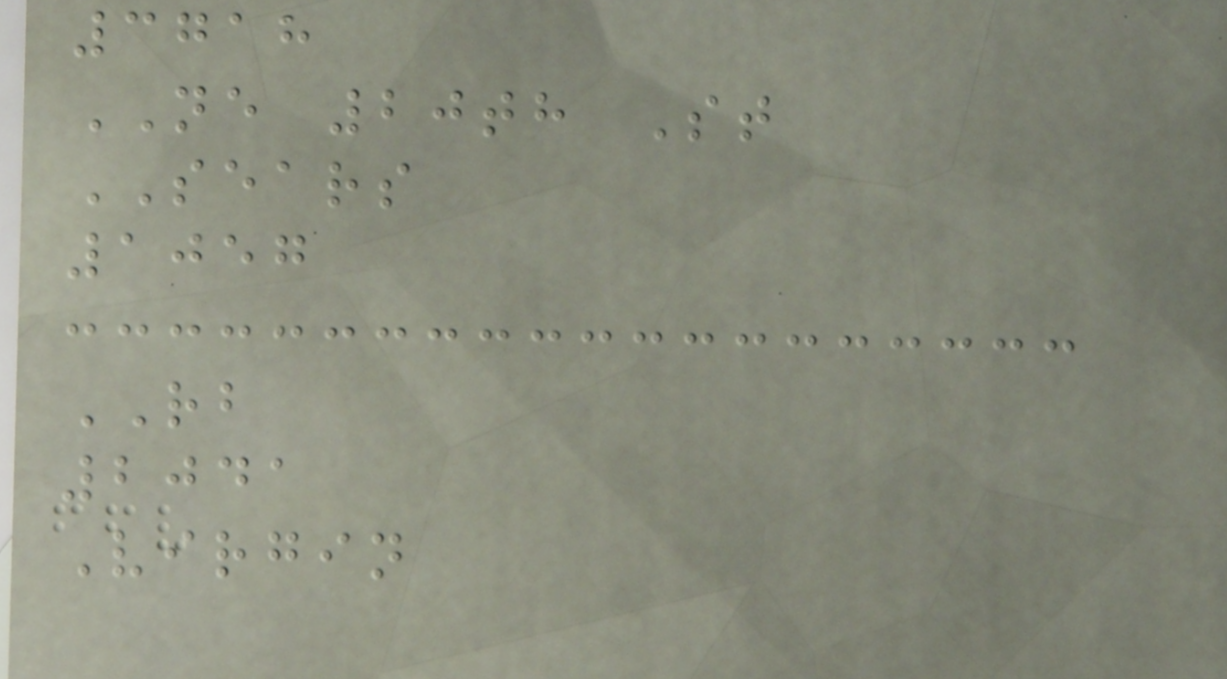3718
NE 20th St
SEARS
1057
RB
2041
Virgin
